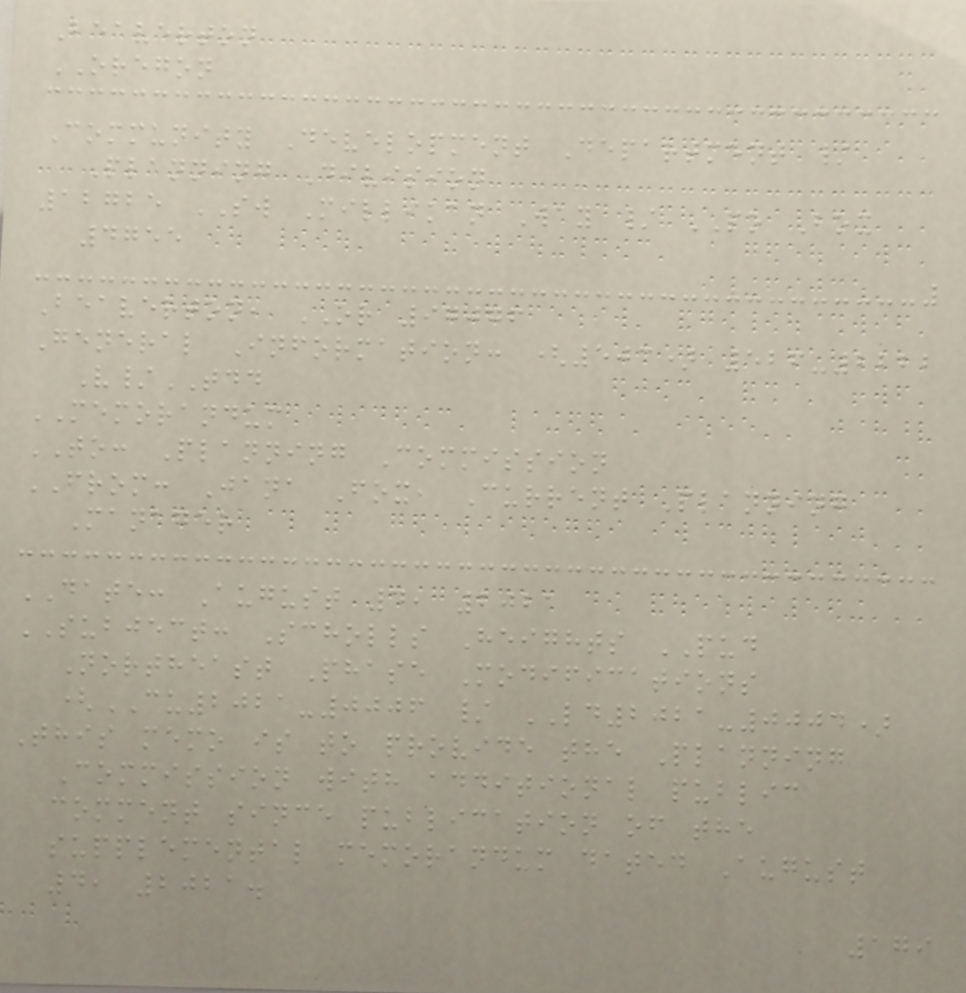Beaverton
OREGON
Community Development Department /
Planning Division
12725 SW Millikan Way / PO Box
4755
Beaverton, OR 97076
General Information: (503) 526-2222
V/TDD
MEMORANDUM
TO: Planning Commission
FROM: Jana Fox, Current Planning
Manager
DATE: August 4, 2021
SUBJECT: Scholls Heights PUD
Northeast Phase Modifications
(CU2021-0006 / LD2021-0004)
This memo is to provide the Planning
Commission with additional public
comment since publication of the
supplemental memorandum dated August
4, 2021.
179
